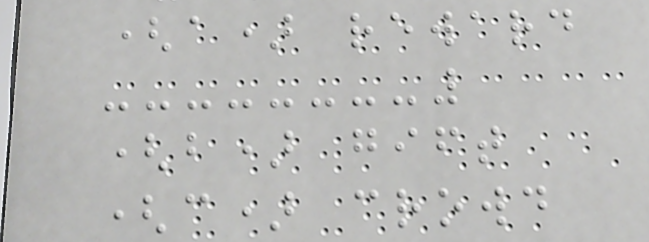(a) reward
(b) gift
(c) crowd
